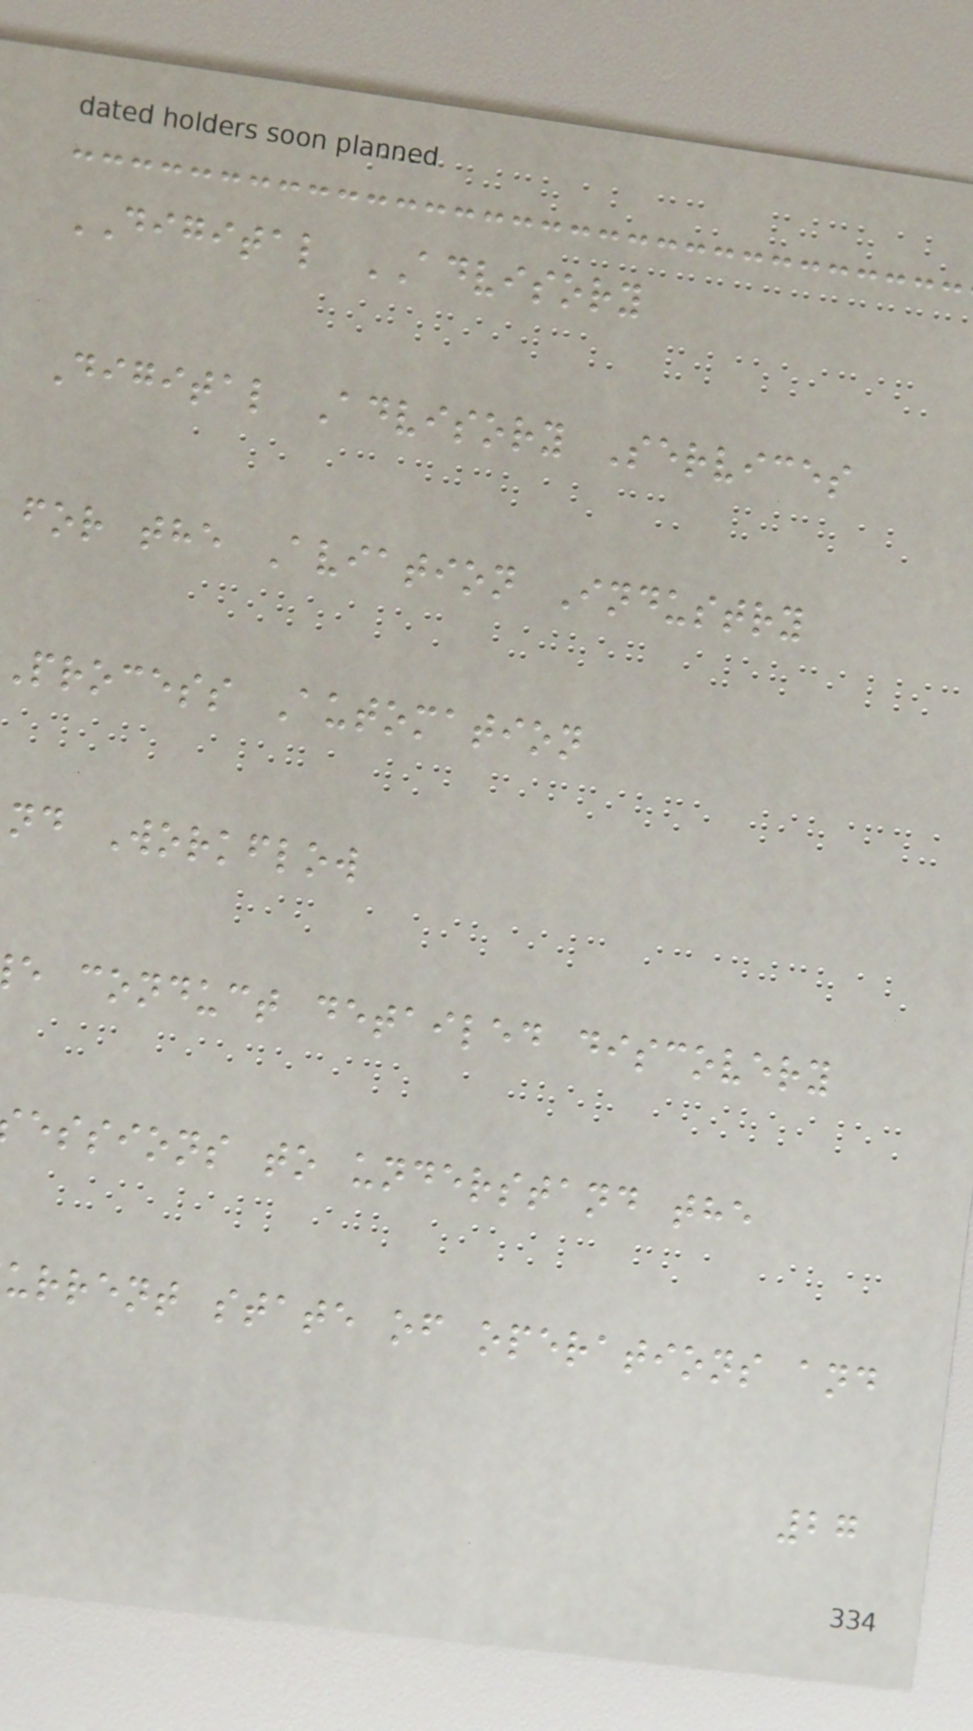DIGITAL ADVISORY
Digital Advisory Services
for the Aviation Industry
Process Automation
nd Workflow
e conduct detailed discovery
essions to understand the
urrent state of operations and
27
